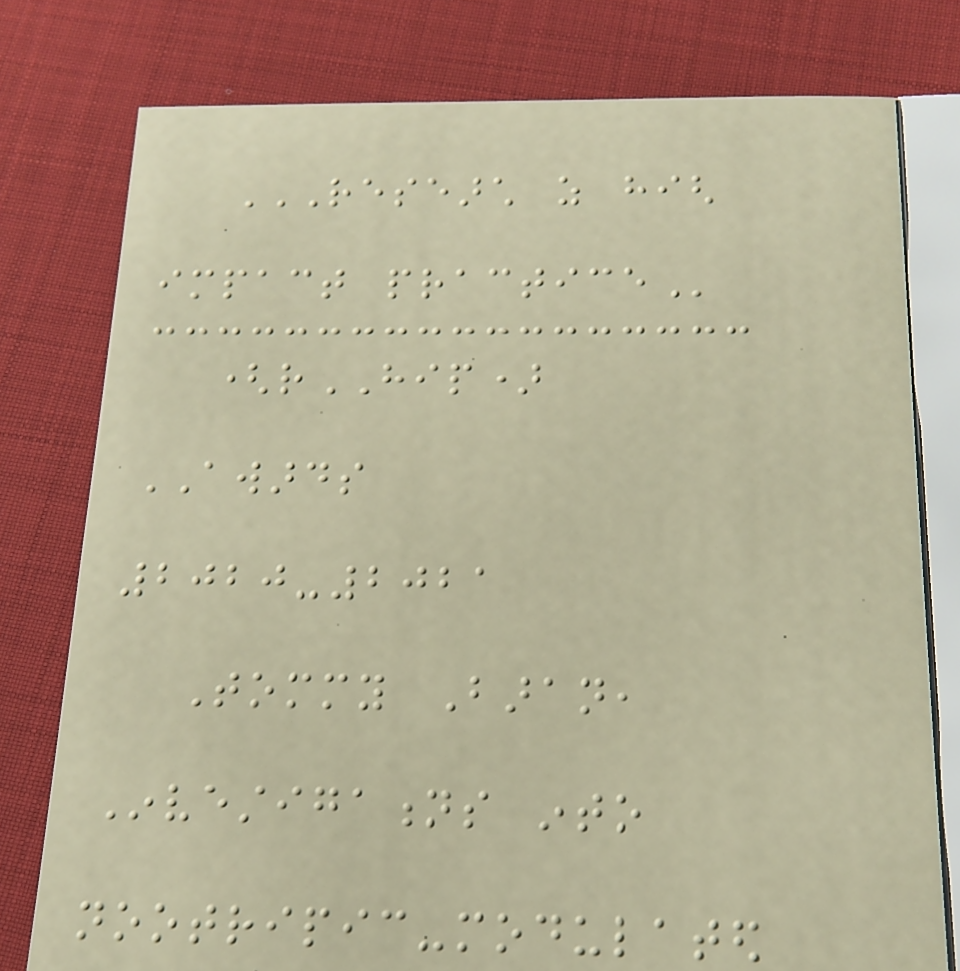RESEARCH AS HIGH
IMPACT PRACTICE
(rHIP)
AWARDS
2020-2021
Tommy Baran,
Investigations into
nootripic-modulated
